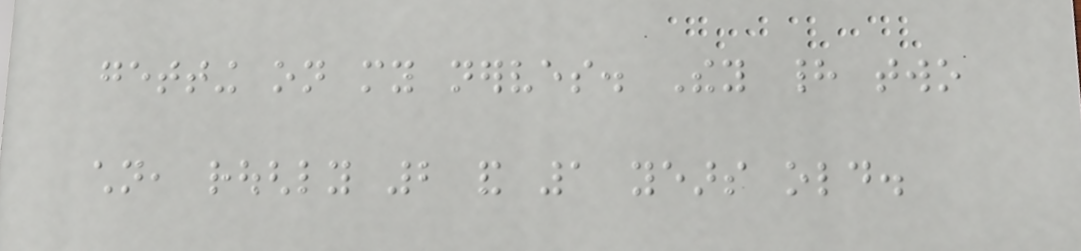getting on my nerves. They had two
children, roughly 2 and 1 years old.
